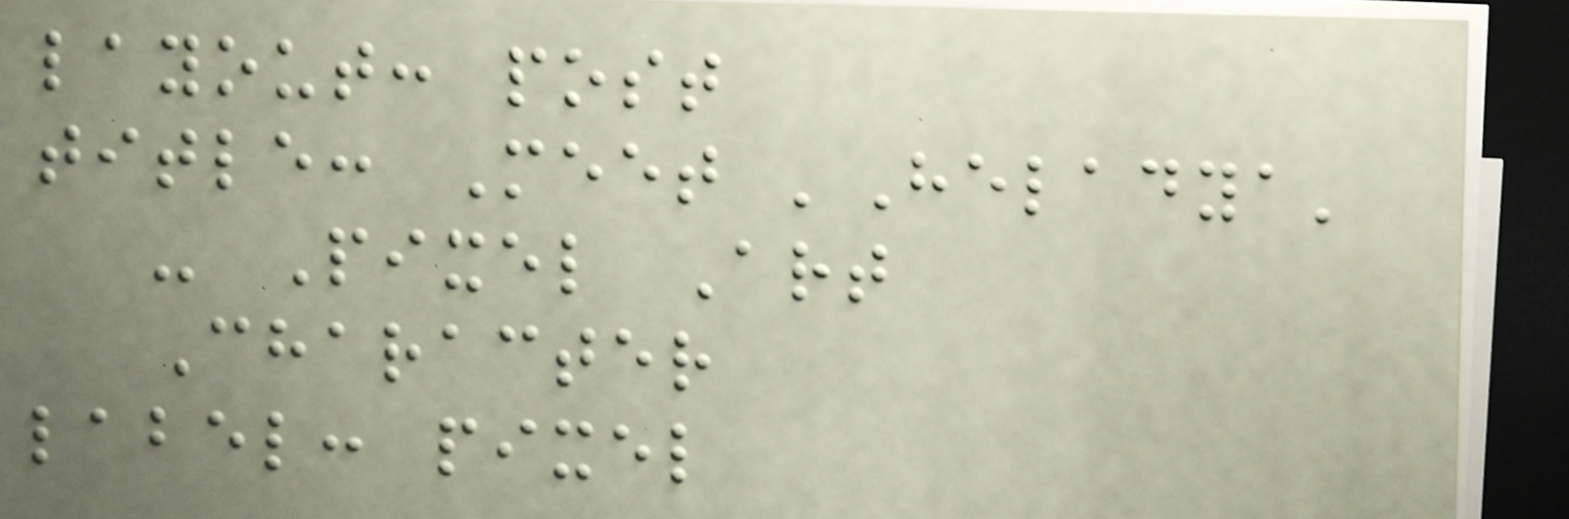layout: post
title: Meet 'Heladya'
- Pixel Art
Character
label: pixel
